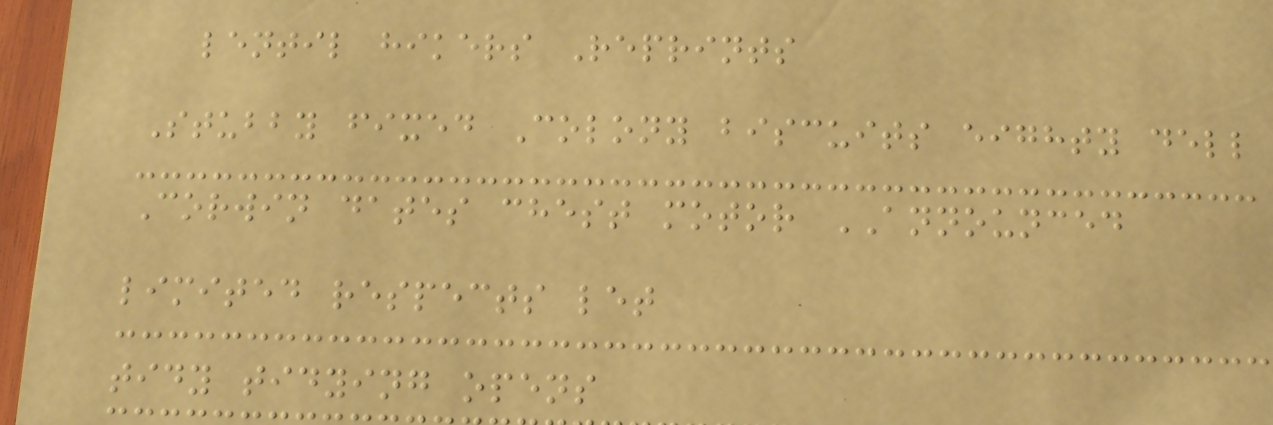lentil hikers Reprints
Stubby fixed Colony biscuits eighty dell
Corwin dates chest motor ANNOUNCED
limited respects let
tidy tidying opens
